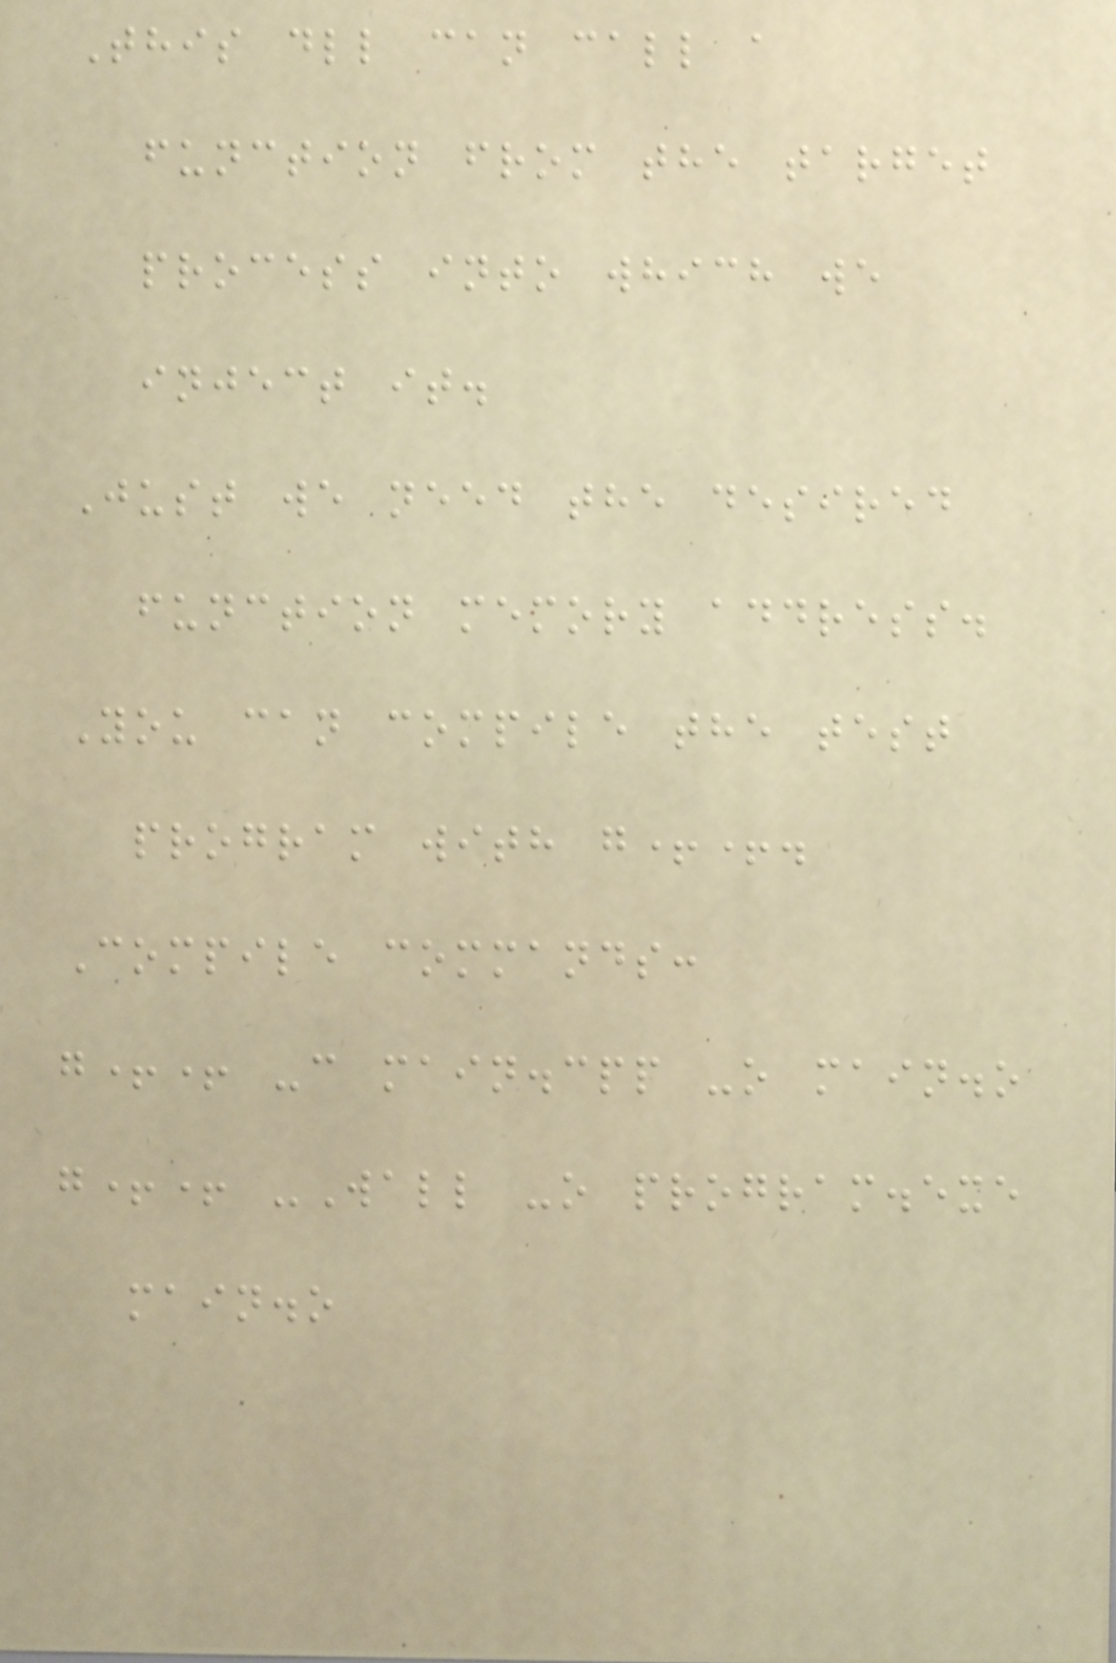This dll can call a
function from the target
process into which we
inject it.
Just we need the desired
function memory address.
You can compile the test
program with g++.
Compile commands:
g++ -c main.cpp -o main.o
g++ -Wall -o program.exe
main.o
